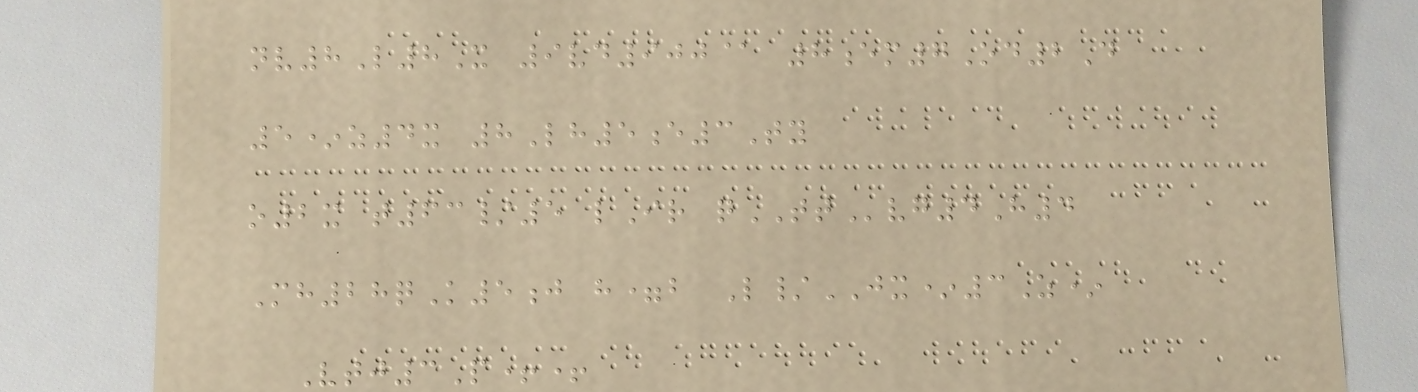nv8L8X 9vd900@ 8em7Od2D
5*z4x 8Lh5e3Ty
o2x t63/5 lIr qTTvg4H4
Mh28qK5j h=b L/JX*3Z*
Vtj3P++
